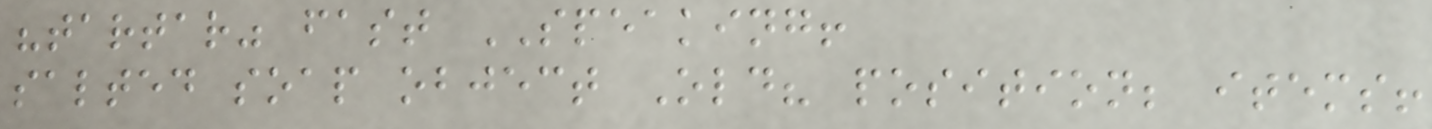"tartar" fast SPEAKING!
salted soap object Old? position; items!
